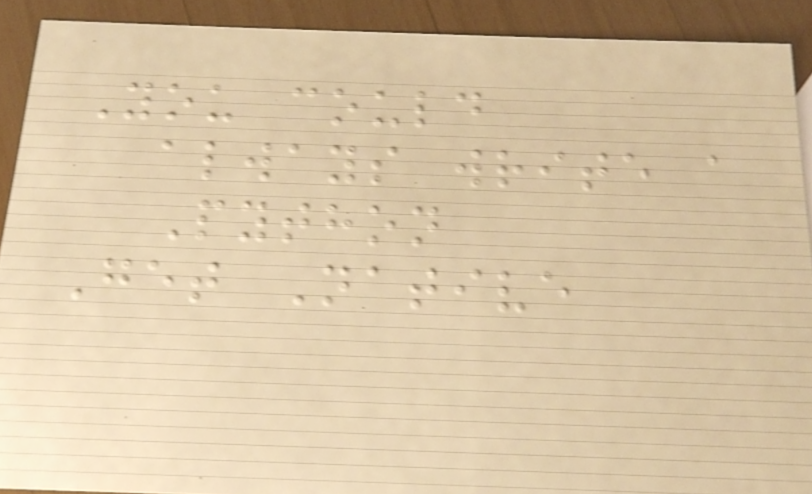You could
always write a
Python
Get Native
